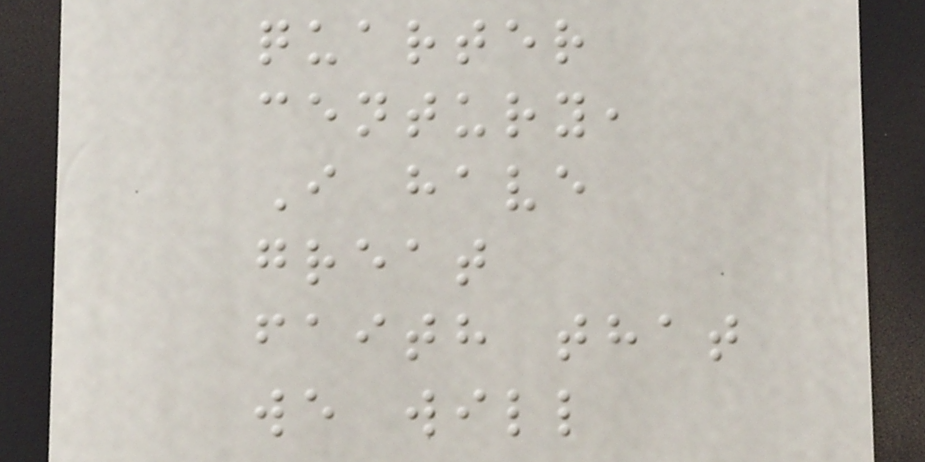quarter
century,
I have
great
faith that
we will
